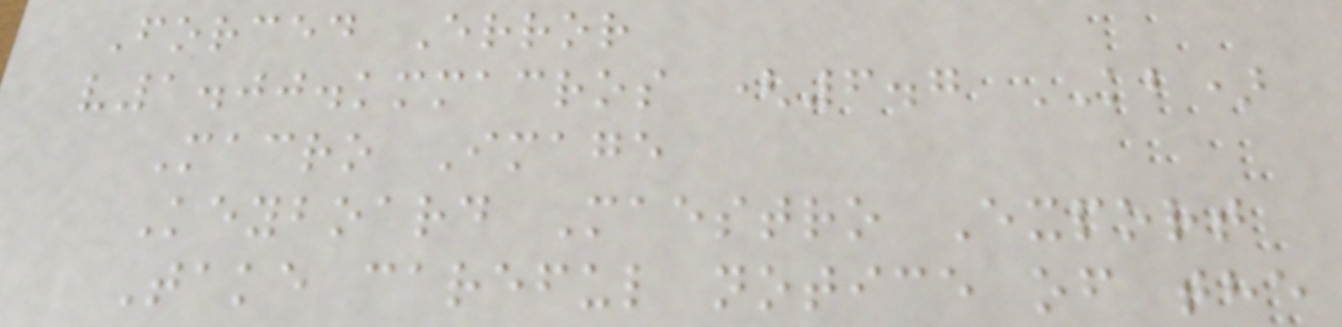Forced Error
v1.00.kmmacros (6.7 KB)
Macro Image
Keyboard Maestro Export
Take careful notice of the
